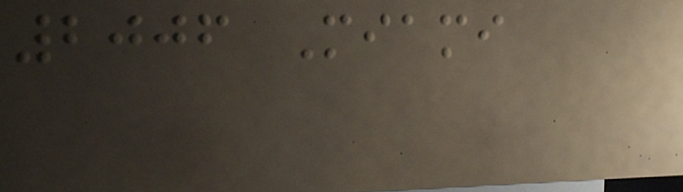2006 Miami
